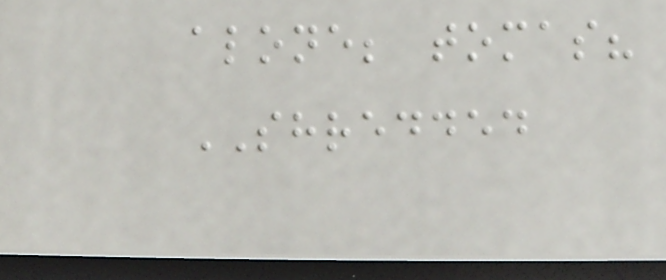alone; tomas?
SHREDDED
